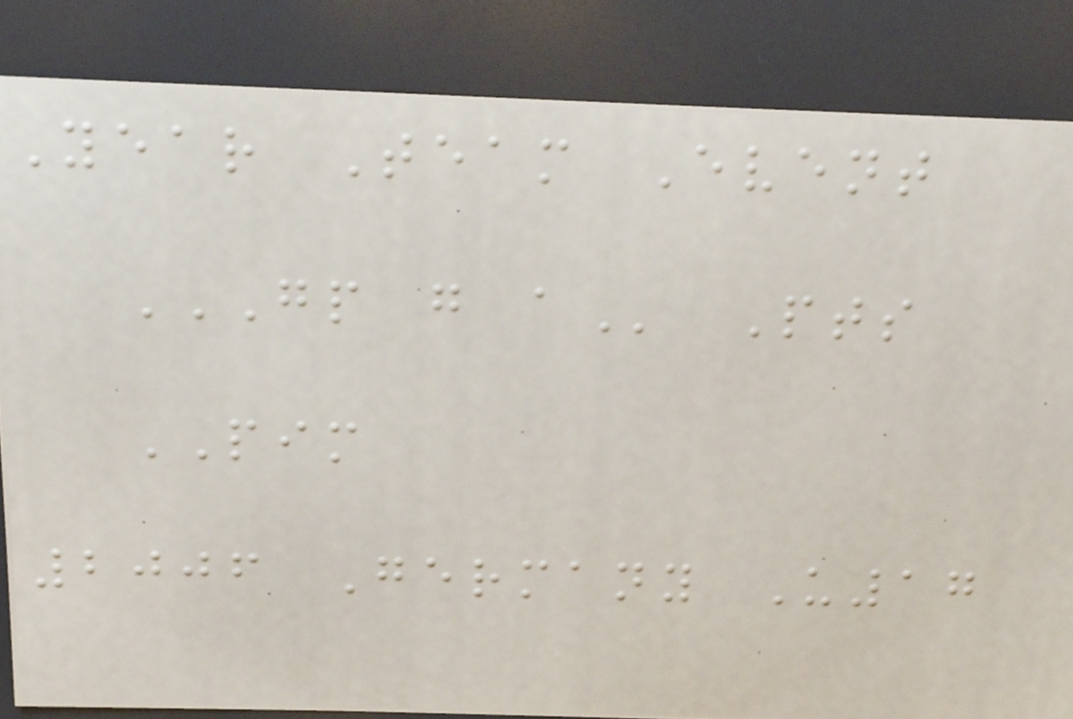Year Team Event
GP G A Pts
PIM
2006 Germany U17
